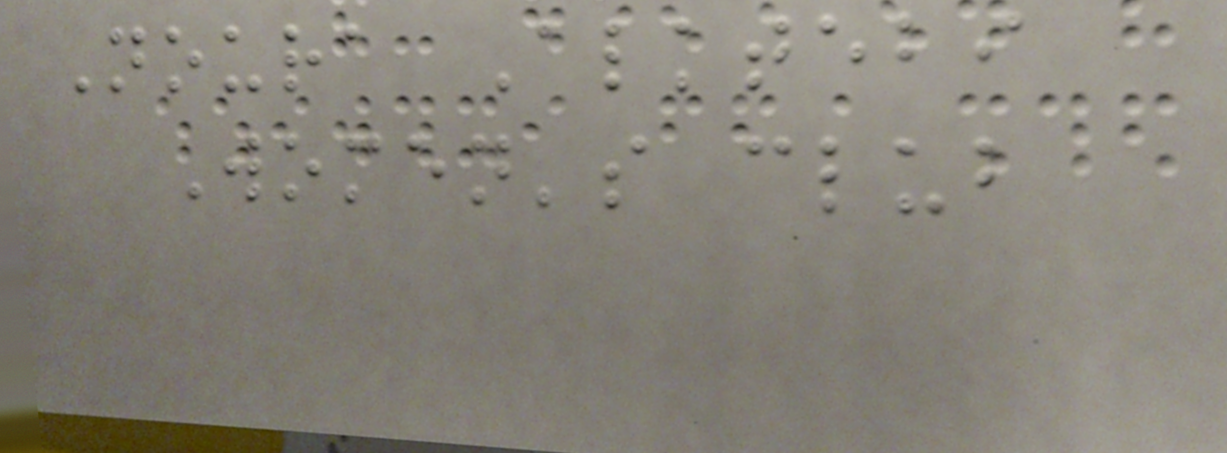Noura Alktebi
Women's club
